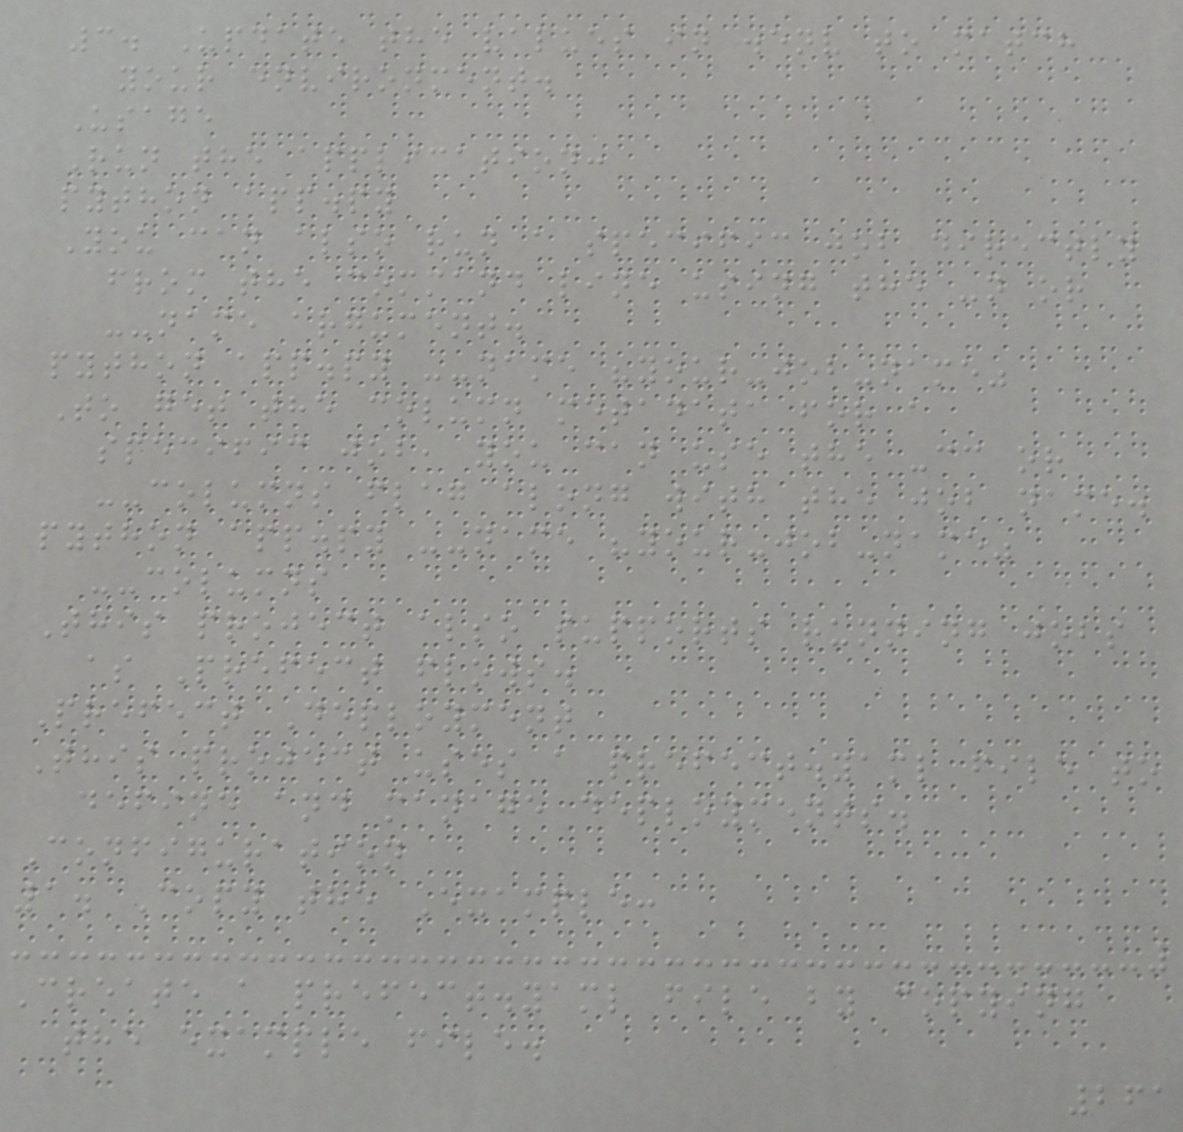3. Update the values in .env to match
your environment.
Usage
Run the application:
python app.py
You can also run a specific job directly
from the command line using the -n or
--name argument.
python app.py --name "your-job-name"
To get the column metadata for a
specific job, you can use the -cc or
--columns flag along with the job name.
python app.py --name "your-job-name"
--columns
This project also supports running jobs
as Prefect flows.
Prefect Deployment
This project uses a prefect.yaml file to
define and manage deployments.
Configuration
1. Copy the Example:
Create a prefect.yaml file by copying
the example file.
261
